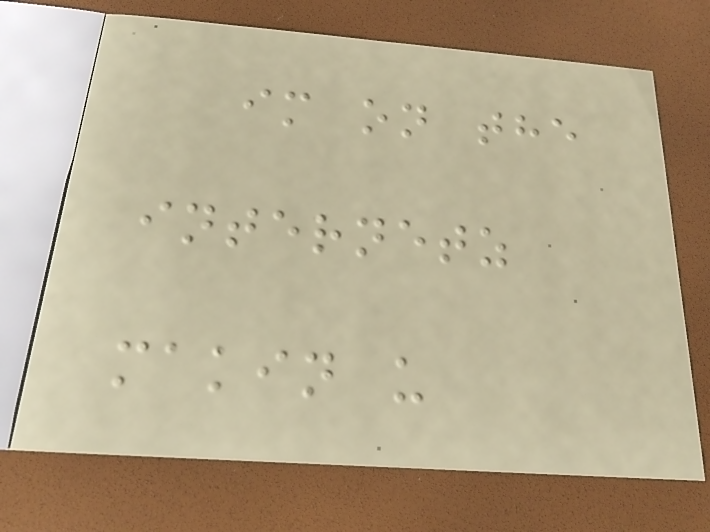im on the
internetz
makin u
